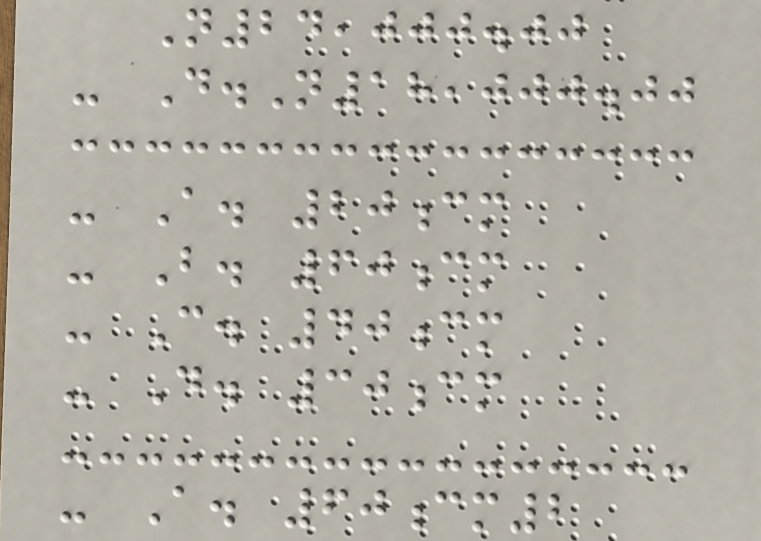N24,000.00
- D.N18,000.00
- A. 20cm
- B. 60cm
- C. 40cm
- D. 30cm
- A. 60cm2
